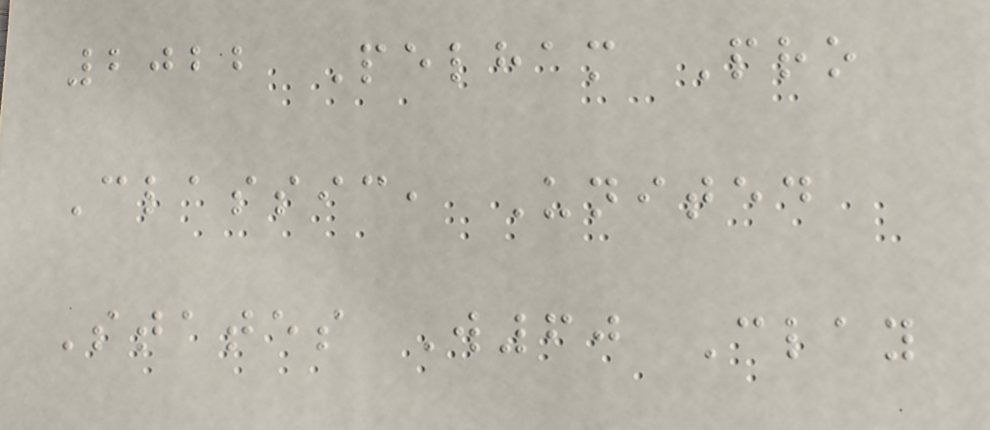2022 Pelham Pro
Classic, United
States W60 Clay
